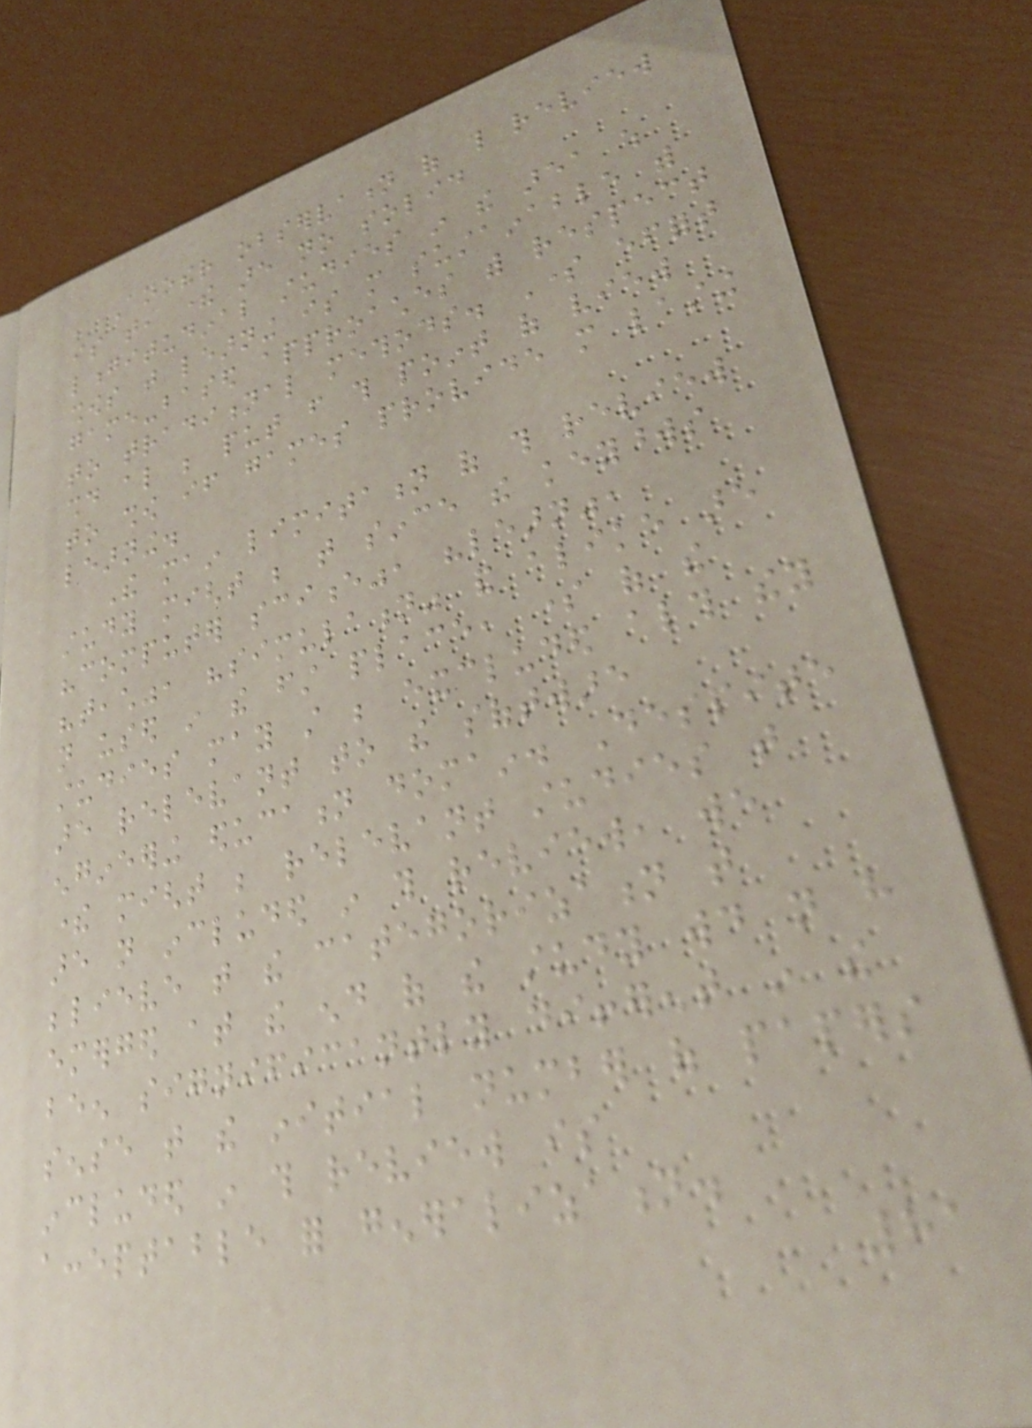Another observation of this review
is that, there are no solid
longitudinal studies in the area which
shows that learning is more sustainable with
game-based approaches with respect
to traditional methods. Some effort
should also be put from this point of view
to show if games provide more lasting
learning.
The main limitation of this review
study might be that since the keywords
"computer science", "learn",
"teach", "simulation" and alike are
not used in the first place, some of the
studies may still be excluded although they
are relevant to the software
engineering education domain. Despite
there might be relevant studies that
are not included in this review, we
believe that the categorization that
emerged at the end of the study would not have
been significantly different in the
sense that the initial number of papers
included in this review is
acceptable for generalization.
81
